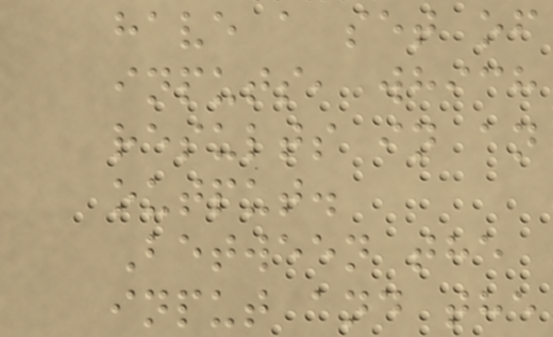have a set of
inputs, which
results in an
output.
Between the
input and the
